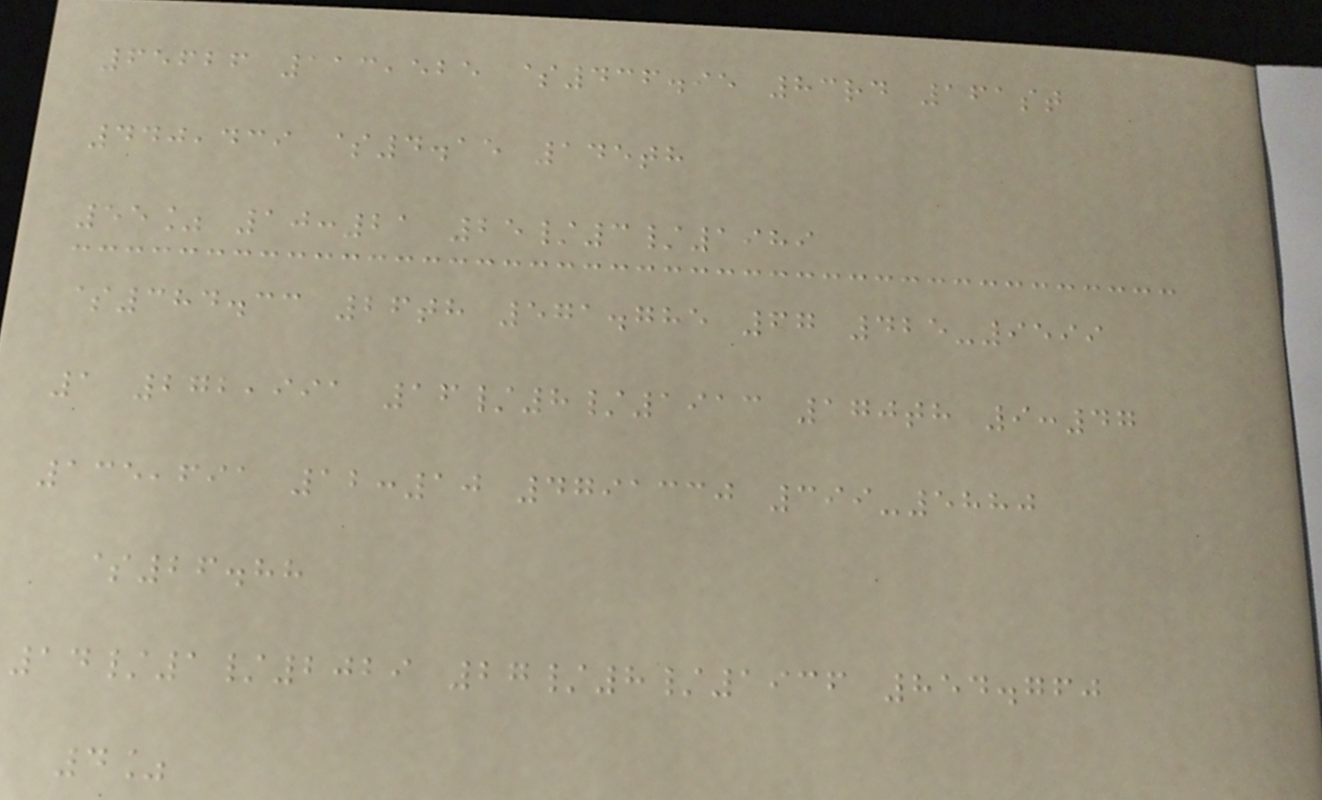65626 113,525 $436.95 83rd 161st
440,439 $4.15 145th
55% 10:21 25/3/1989
$384.33 26th 571.785 67 425-9599
1 272,991 16/8/1913 170th 9:47
135,691 12:10 4791330 399-5880
$26.88
14/1/2029 27/8/1936 854.760
4%
